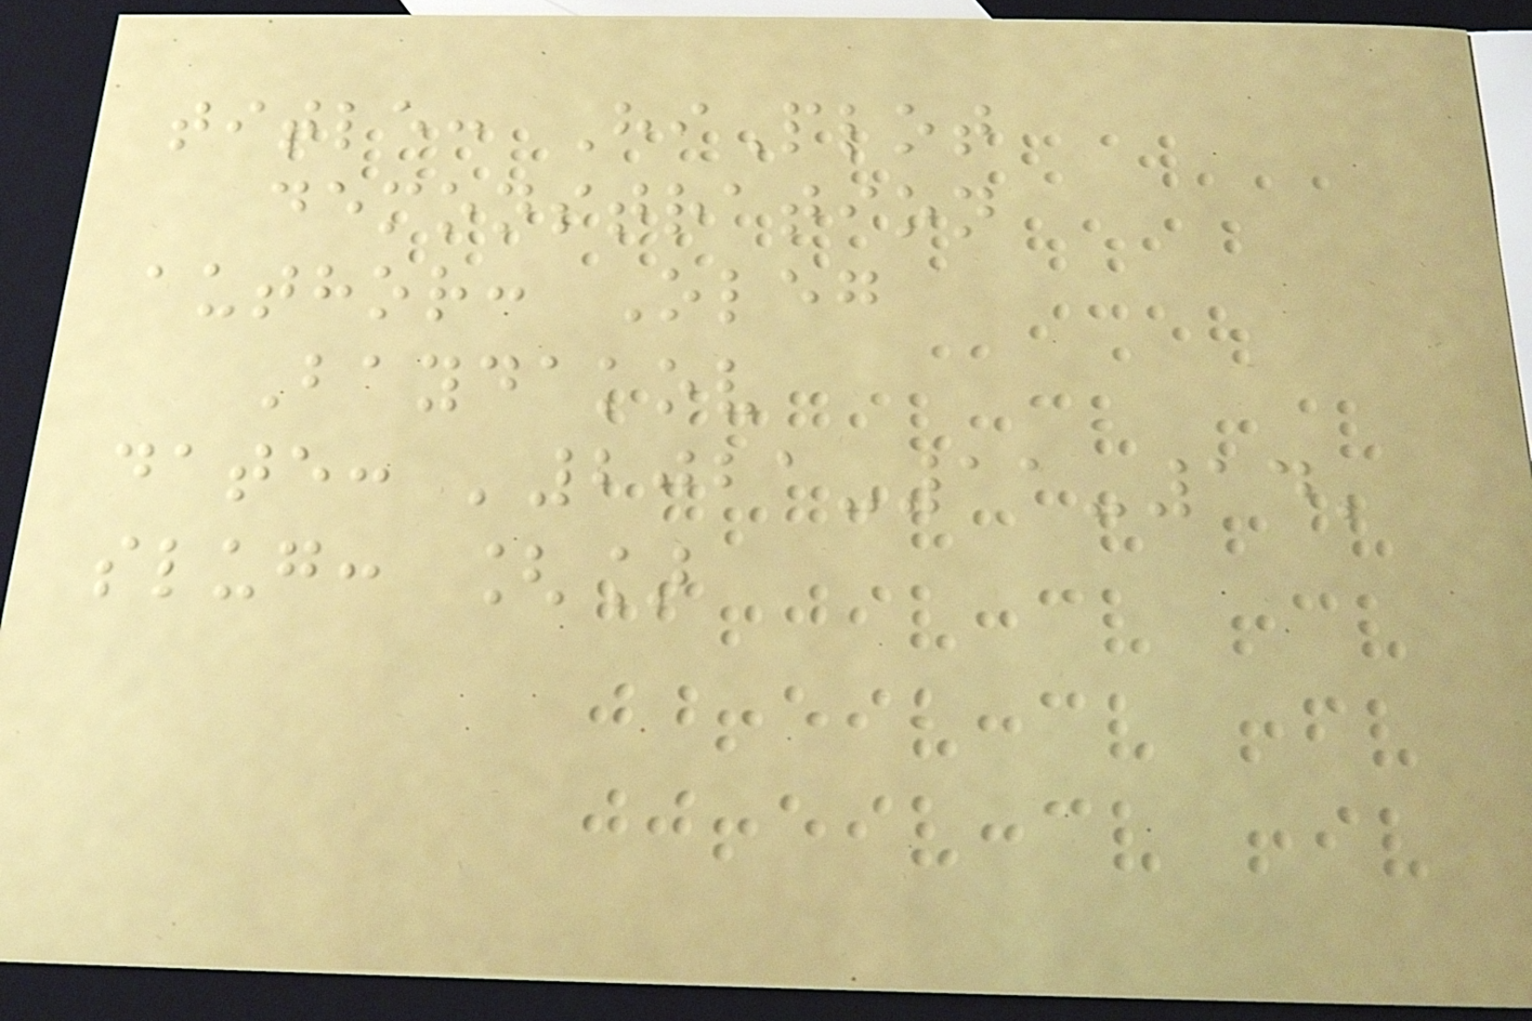title: HiPlot
demonstration
author: Oleg
Baydakov
date: '2021-11-14'
slug: []
